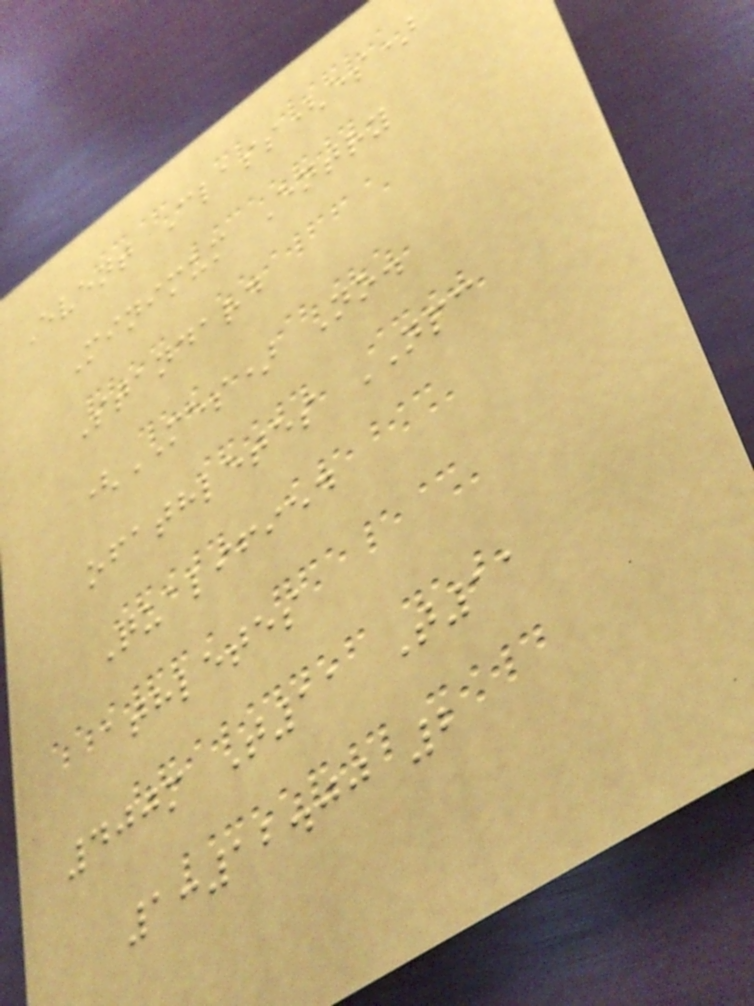Event Class(es)
Minimum Entry
Standard
(MES) No.
ofathletes NPC
Qualified
athletes
400m T11 T11
1:12.00 2
